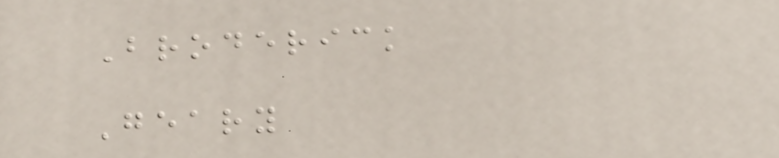Broderick
Geary
